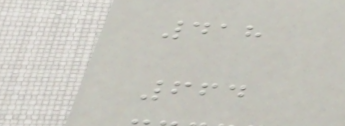418
664
